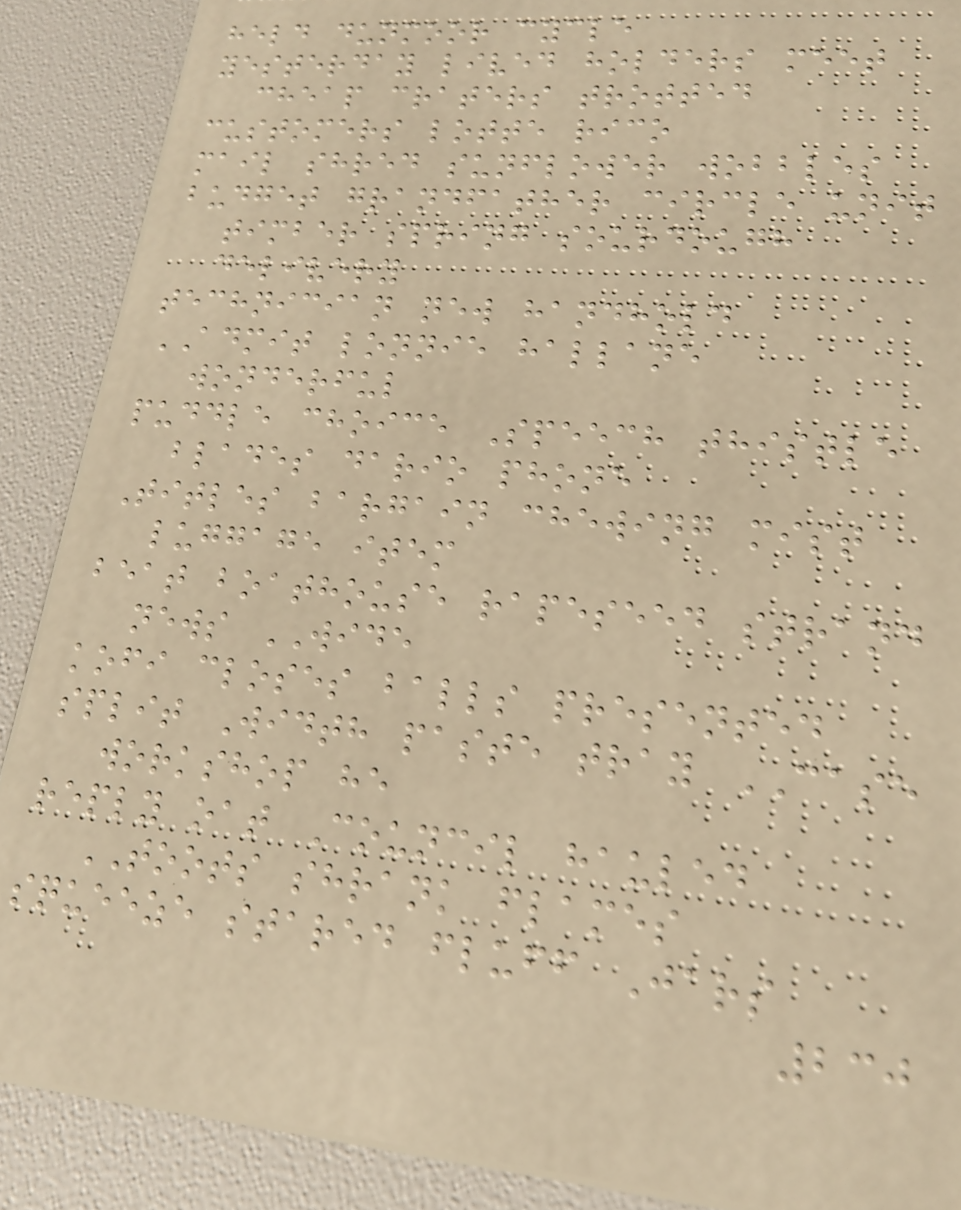held dunmoor cycle
yesterday lived holders meet
cheap craters trotted
customers lotte rico
mail shred sunflower wobbles
budget grandfather circle unit
timber spring sourdough
delivery
technician new handhold
ADMIT lonnie hallane
wonderful
puddle choice Speech thistle
blades dario phone
Titles bargain chewing mist
luggage item
beat boathouse rapeseed strand
news WIDE
kofi closes balls presented
split Width paste tray CASE
workshop he
reply oat Council hauled
TOOTS shrank flames
squeeze stared fluff Jars
230
